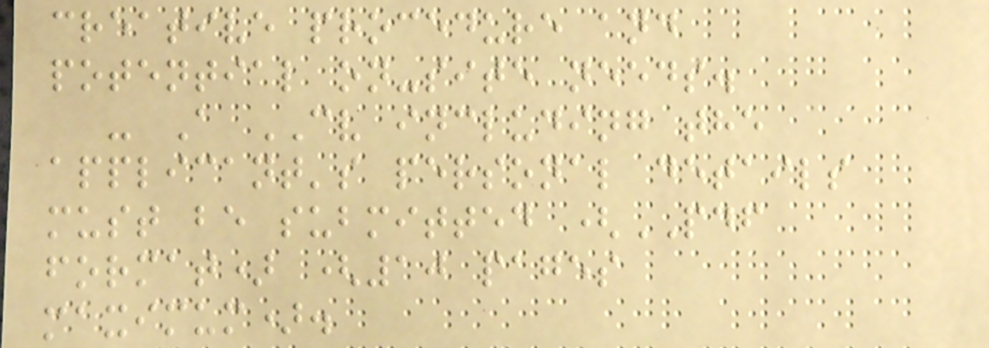creative procedure and
potential on-site needs.
- A CV including the
applicant's personal details
must be submitted (PDF
format) (10 pages
maximum).
